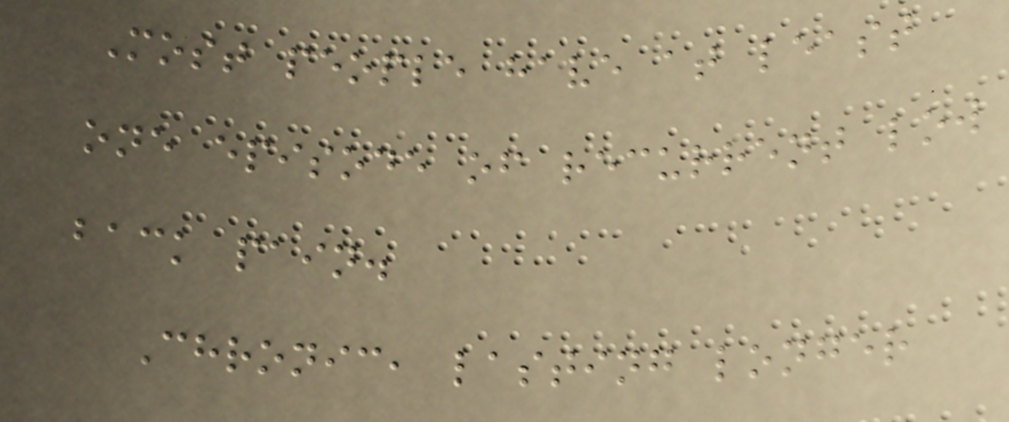Most people have at least
one episode of recurrent low
back pain.
Chronic, lasting longer
